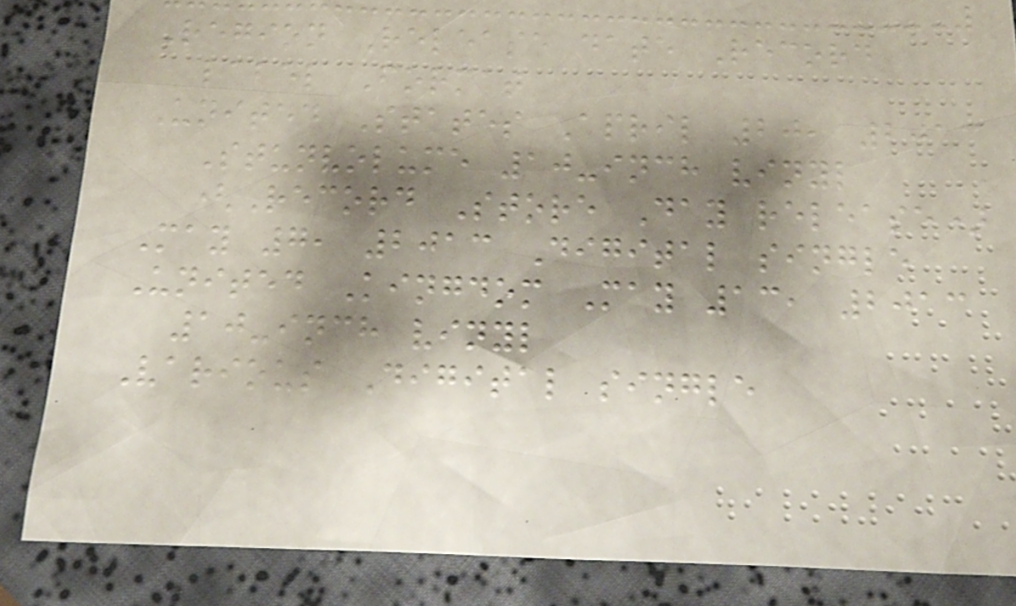Region Release date Record
label Format
United States April 20, 2013
Stunvolume 10-inch vinyl
(Record Store Day release)
May 7, 2013 Digital single
United Kingdom May 13, 2013
10-inch vinyl
Various Digital single
